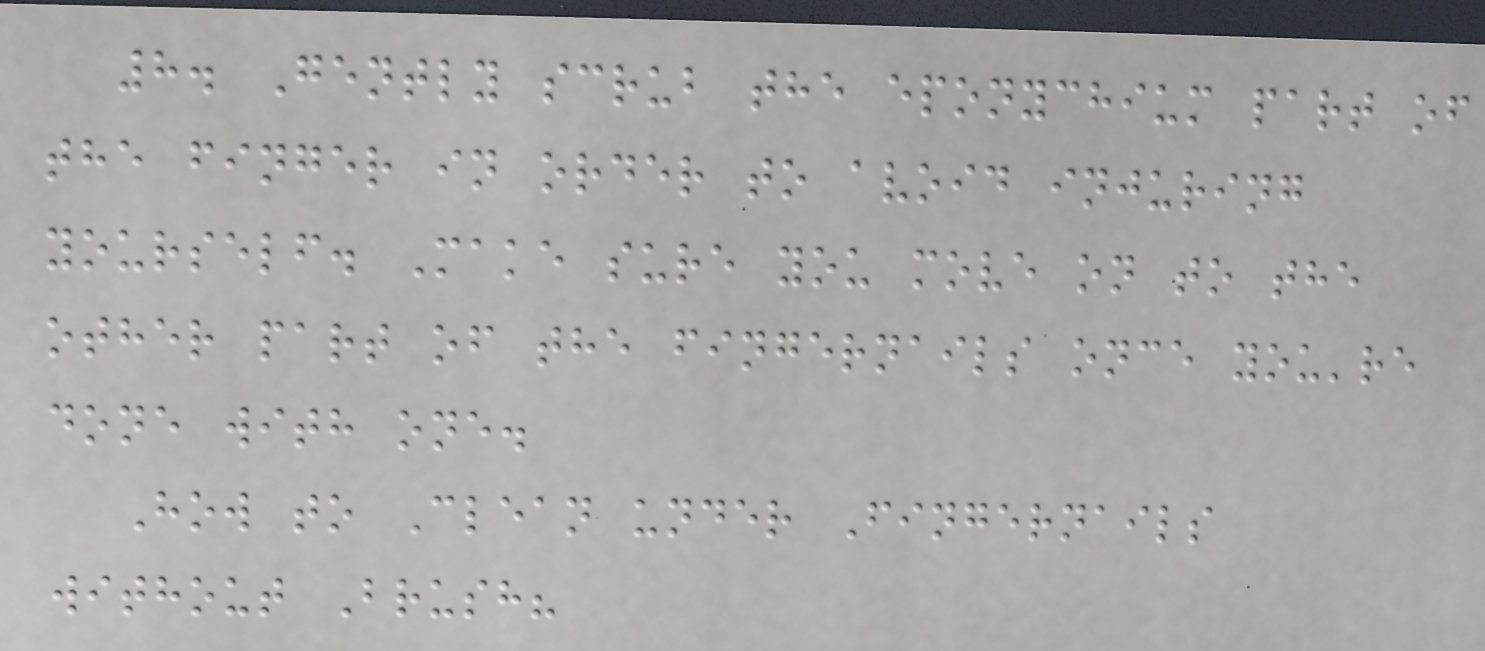8. Gently scrub the eponychium part of
the finger in order to avoid injuring
yourself. Make sure you move on to the
other part of the fingernails once you're
done with one.
How to Clean under Fingernails
without Brush?
